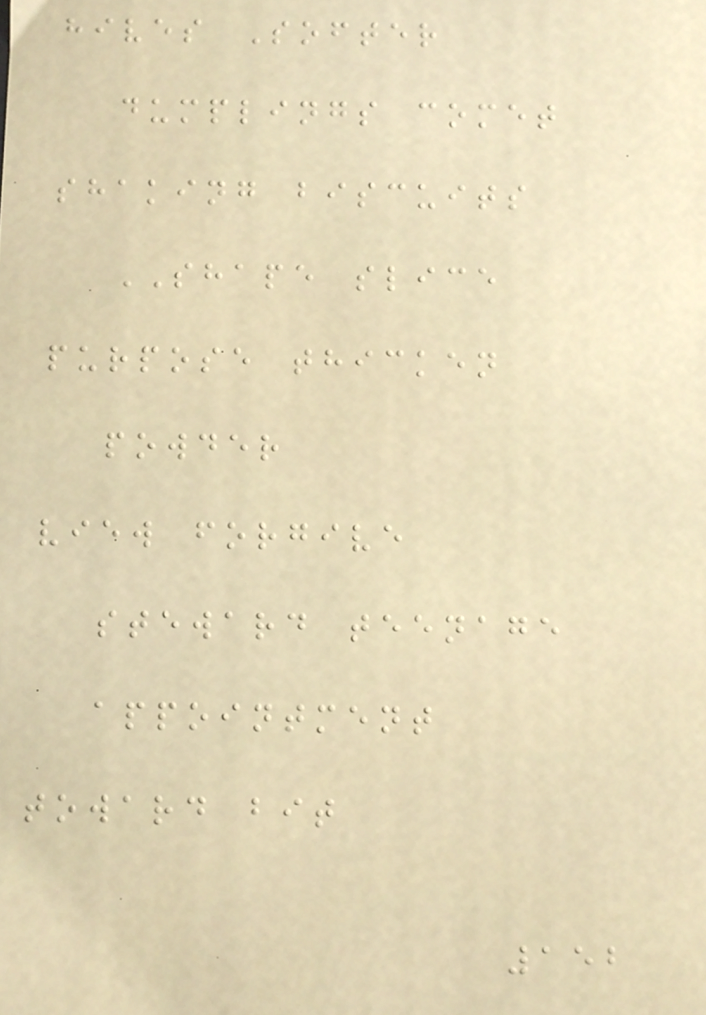hives Softer
dumplings comet
shaking biscuits
SHAPE slice
purpose thicken
powder
view forgive
steward teenage
appointment
toward bit
152
